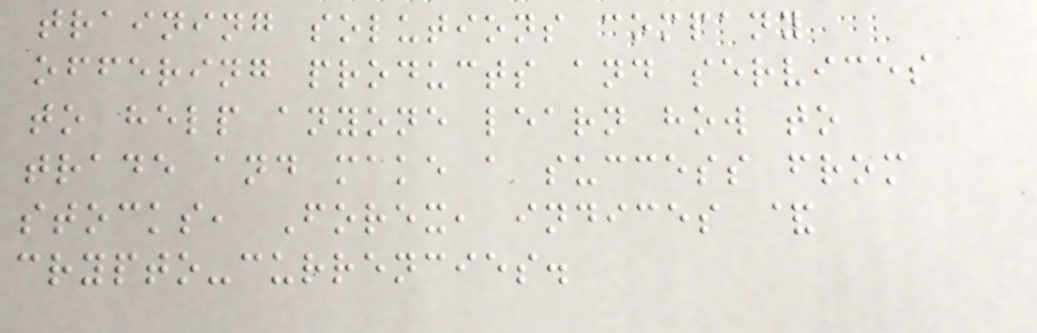training solutions company
offering products and services
to help anyone learn how to
trade and make a success from
stocks, Forex, indices &
crypto-currencies.
